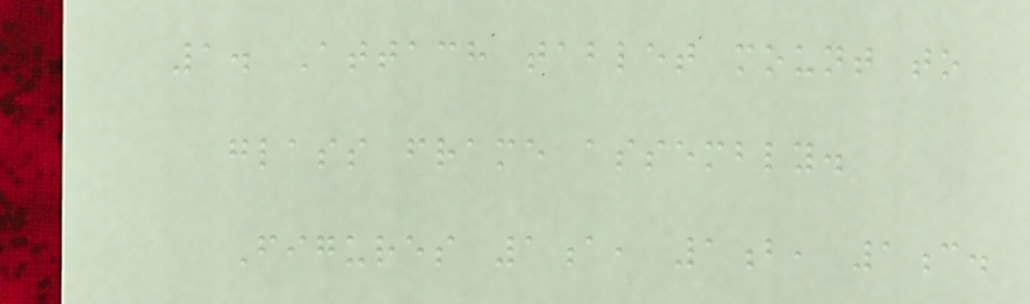1. Attach tablet mount to
glass frame assembly.
Figures 1a, 1b, 1c.
